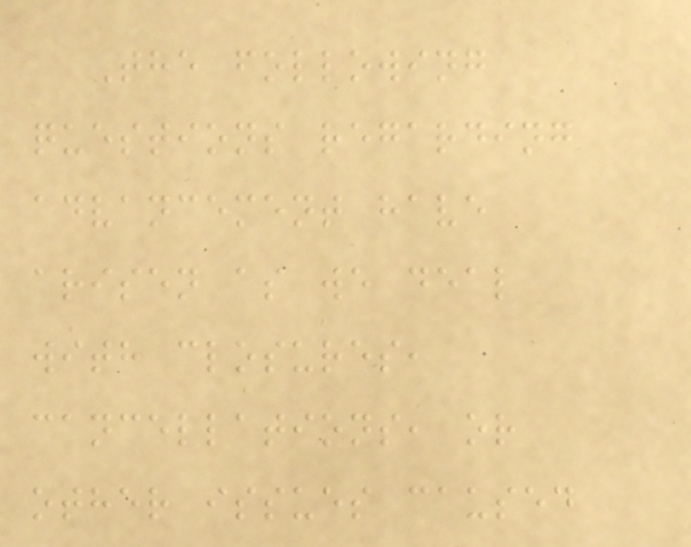The following
questions regarding
advancement have
arisen as we deal
with closures,
cancellations, or
other issues caused
